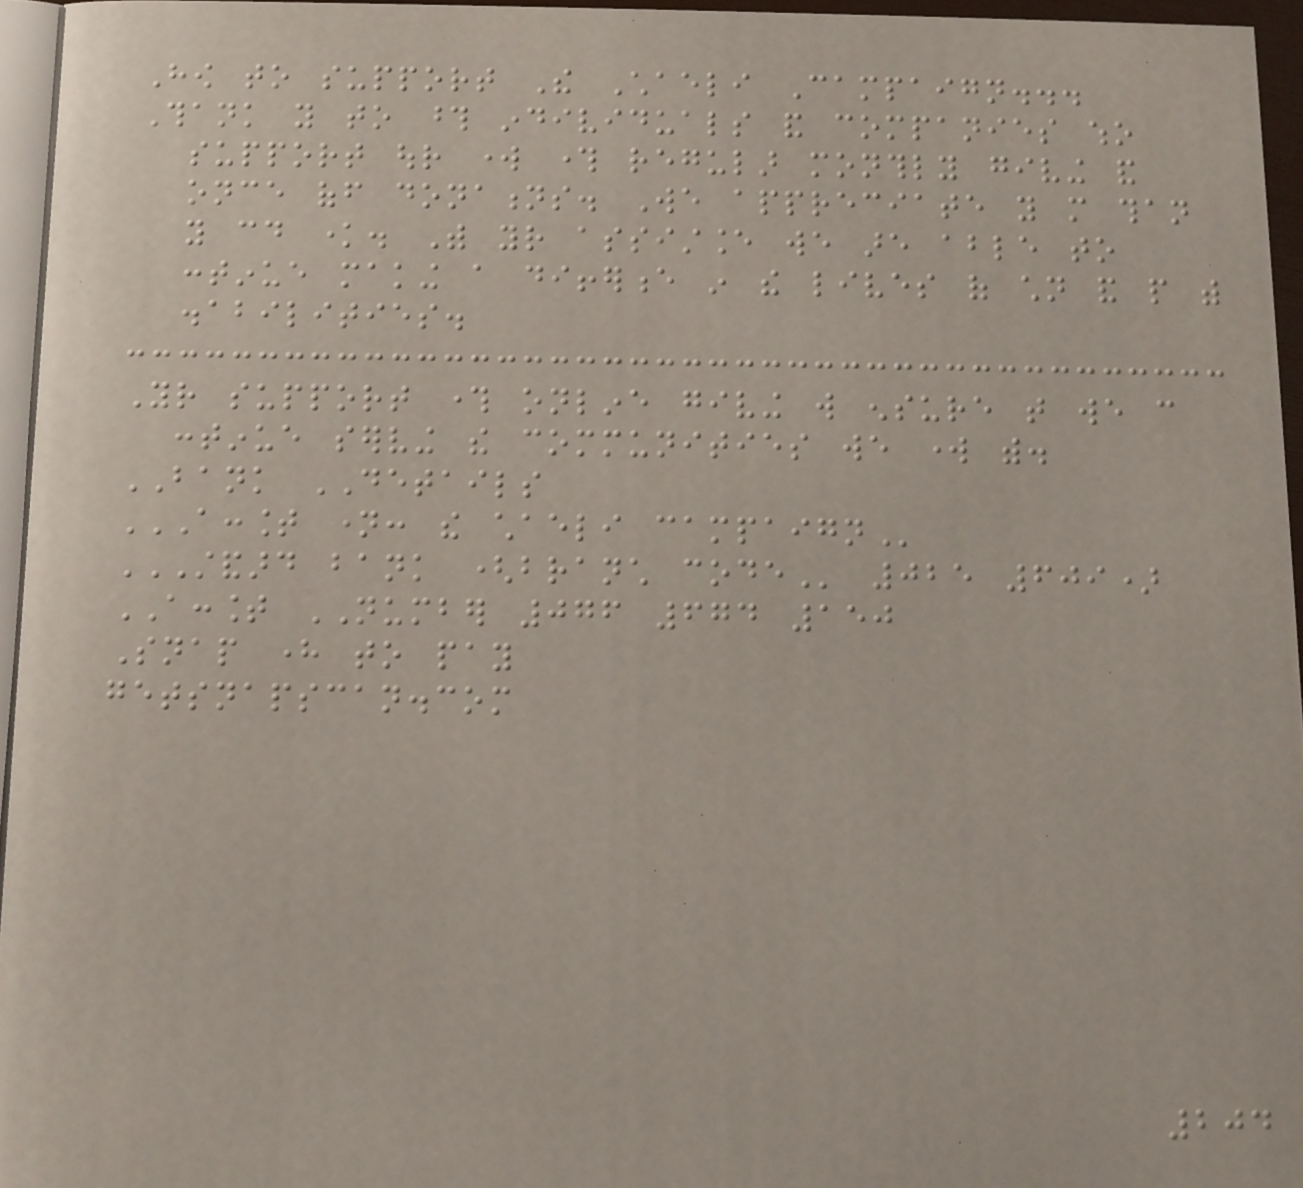How to support The Chaeli Campaign...
Thank you to those individuals and companies who
support our work through regular monthly giving and
once off donations. We appreciate you more than
you could know. With your assistance we are able to
continue making a difference in the lives of children and people with
disabilities.
Your support through online giving will ensure that we can
continue serving the communities we work with.
BANK DETAILS
ACCOUNT NAME: THE CHAELI CAMPAIGN
STANDARD BANK (BRANCH CODE 025 609)
ACCOUNT NUMBER 076 674 150
Snap here to pay
getsnapscan.com
204
